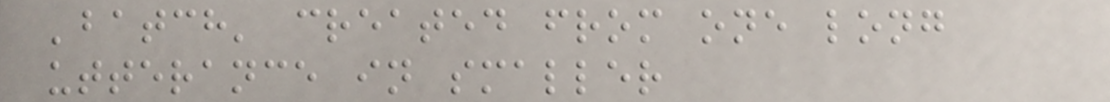'batch' created from one long
utterance in smaller
